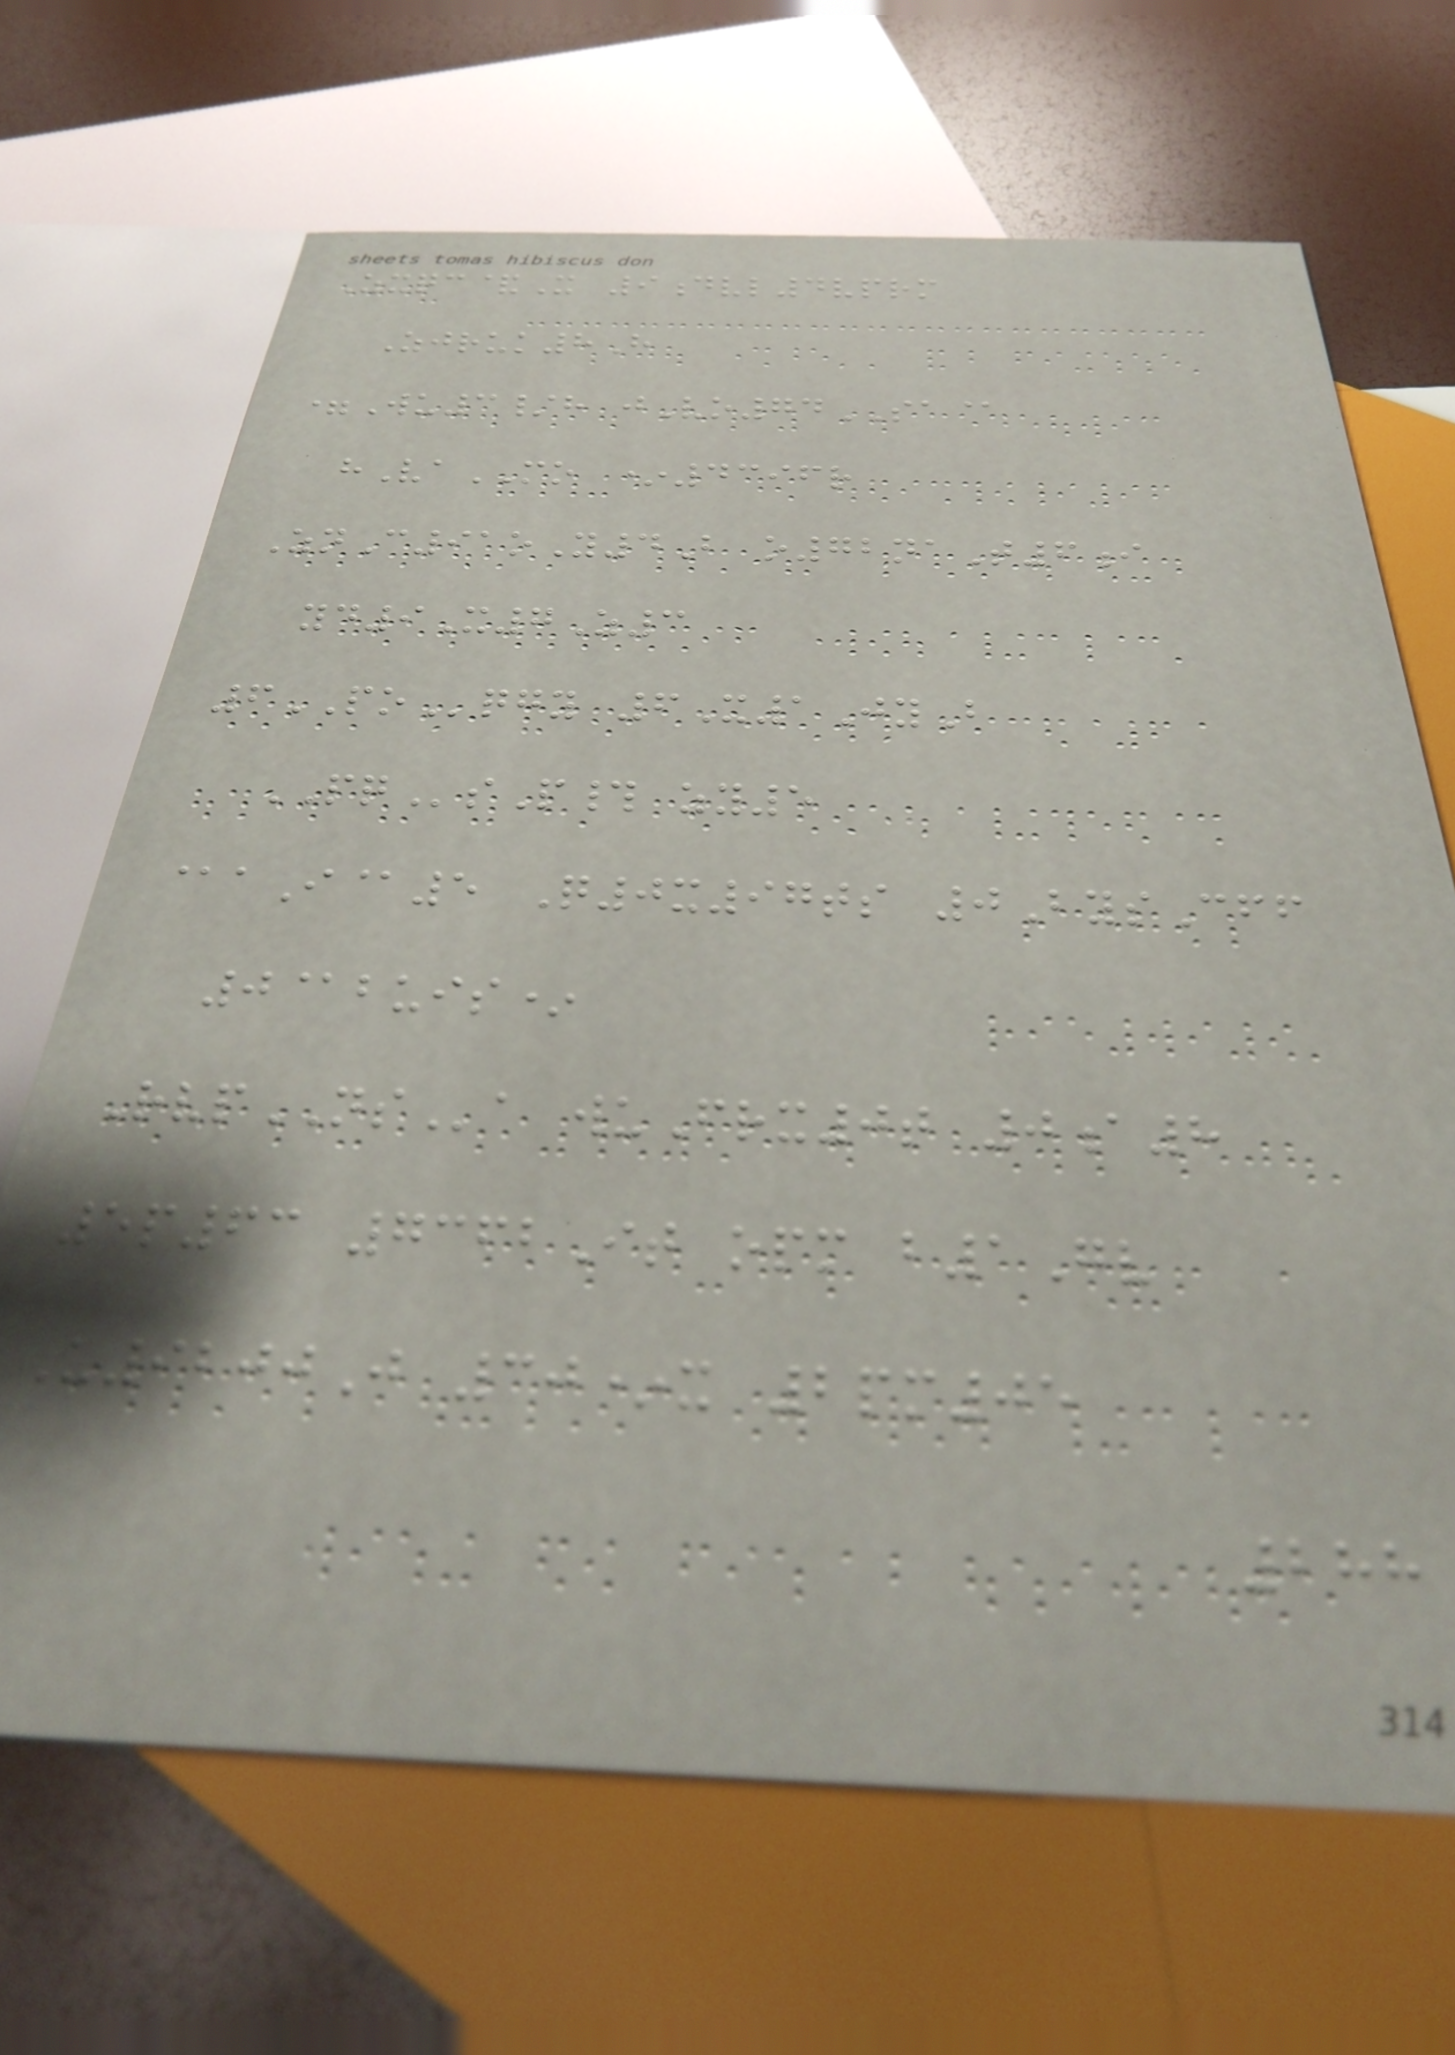Zxqc&X 9dvl4vprm
Zjruk8H
=Wu3/h jVo74SA@
hVaMO *4396r
ZnC91oY4B o72naT6i
yd9X7Z3
6POqgy 6X1JyB
PQsP# zy5
@aI@5 Q0x97ts 0BysCff
0@buis*
RvpNSa wuFrx0t 0a8
5p63 7362It opm b1Gv
U9200J 30*x 2pm05
288
